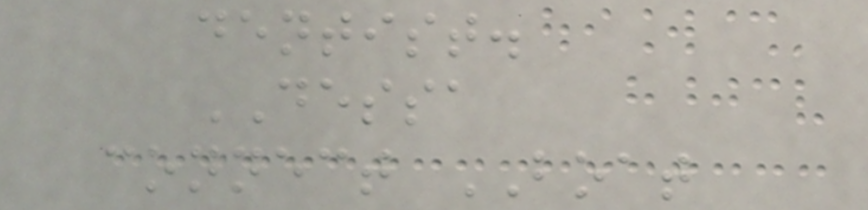dentist.
DESSA
connect BOAT
